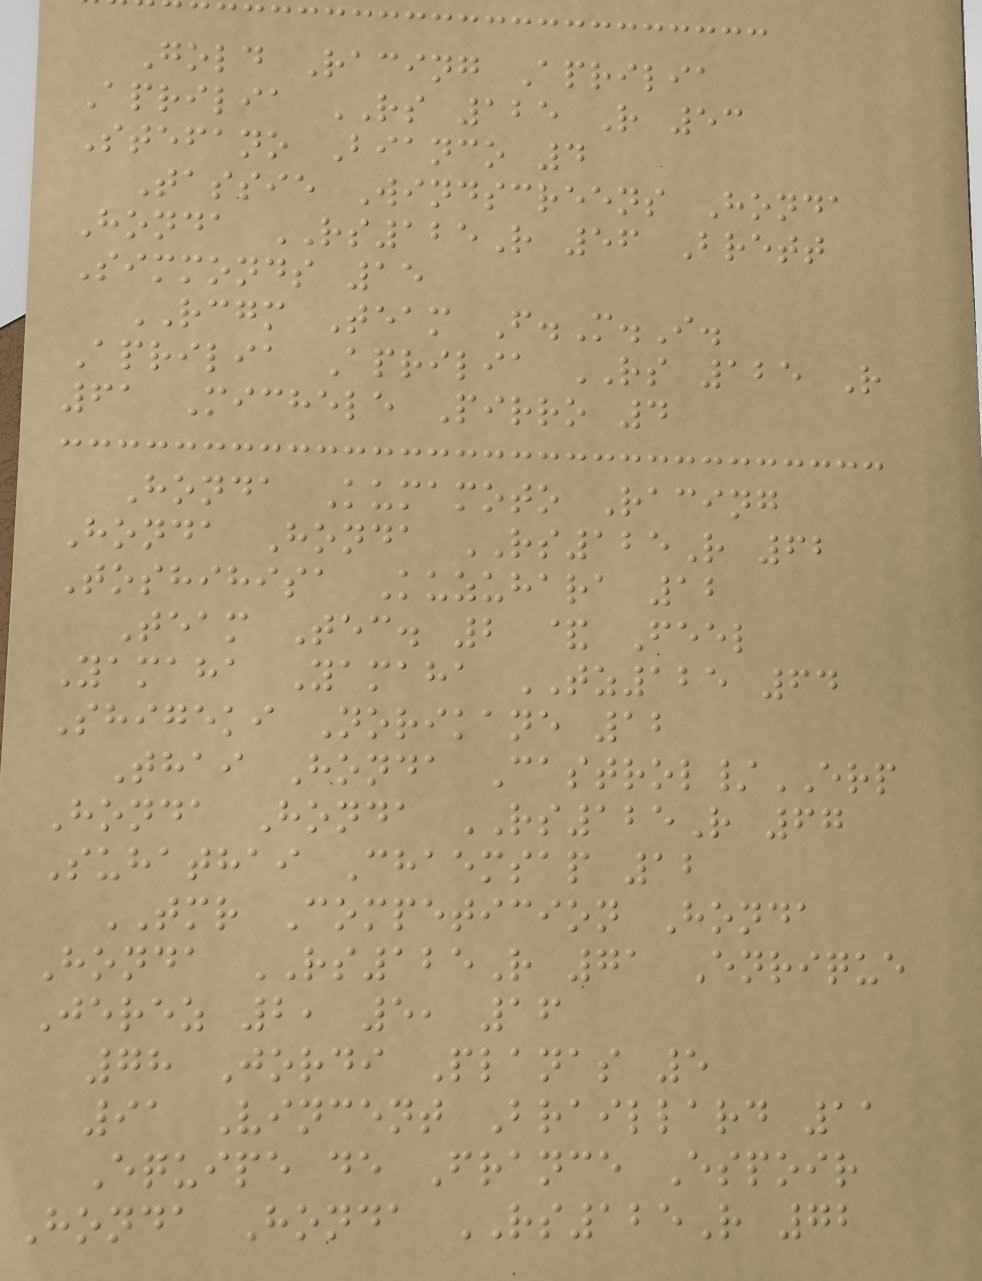Gold Racing Aprilia
Aprilia RS 125 R 53
Stefano Bianco 4
Tassie Windscreens Honda
Honda RS125R 56 Brett
Simmonds 15
RCGM Team F.M.I.
Aprilia Aprilia RS 125 R
61 Michele Pirro 4
Honda Kumamoto Racing
Honda Honda RS125R 62
Toshihisa Kuzuhara 12
Team Tec. 2 & Feel
Yamaha Yamaha TZ125 64
Shigeki Norikane 12
Thai Honda Castrol/ERP
Honda Honda RS125R 67
Suhathai Chaemsap 12
TMR Competicion Honda
Honda RS125R 71 Enrique
Jerez 2, 5, 16
78 Jordi Planas 5
91 Vincent Braillard 11
Equipe de France Espoir
Honda Honda RS125R 72
